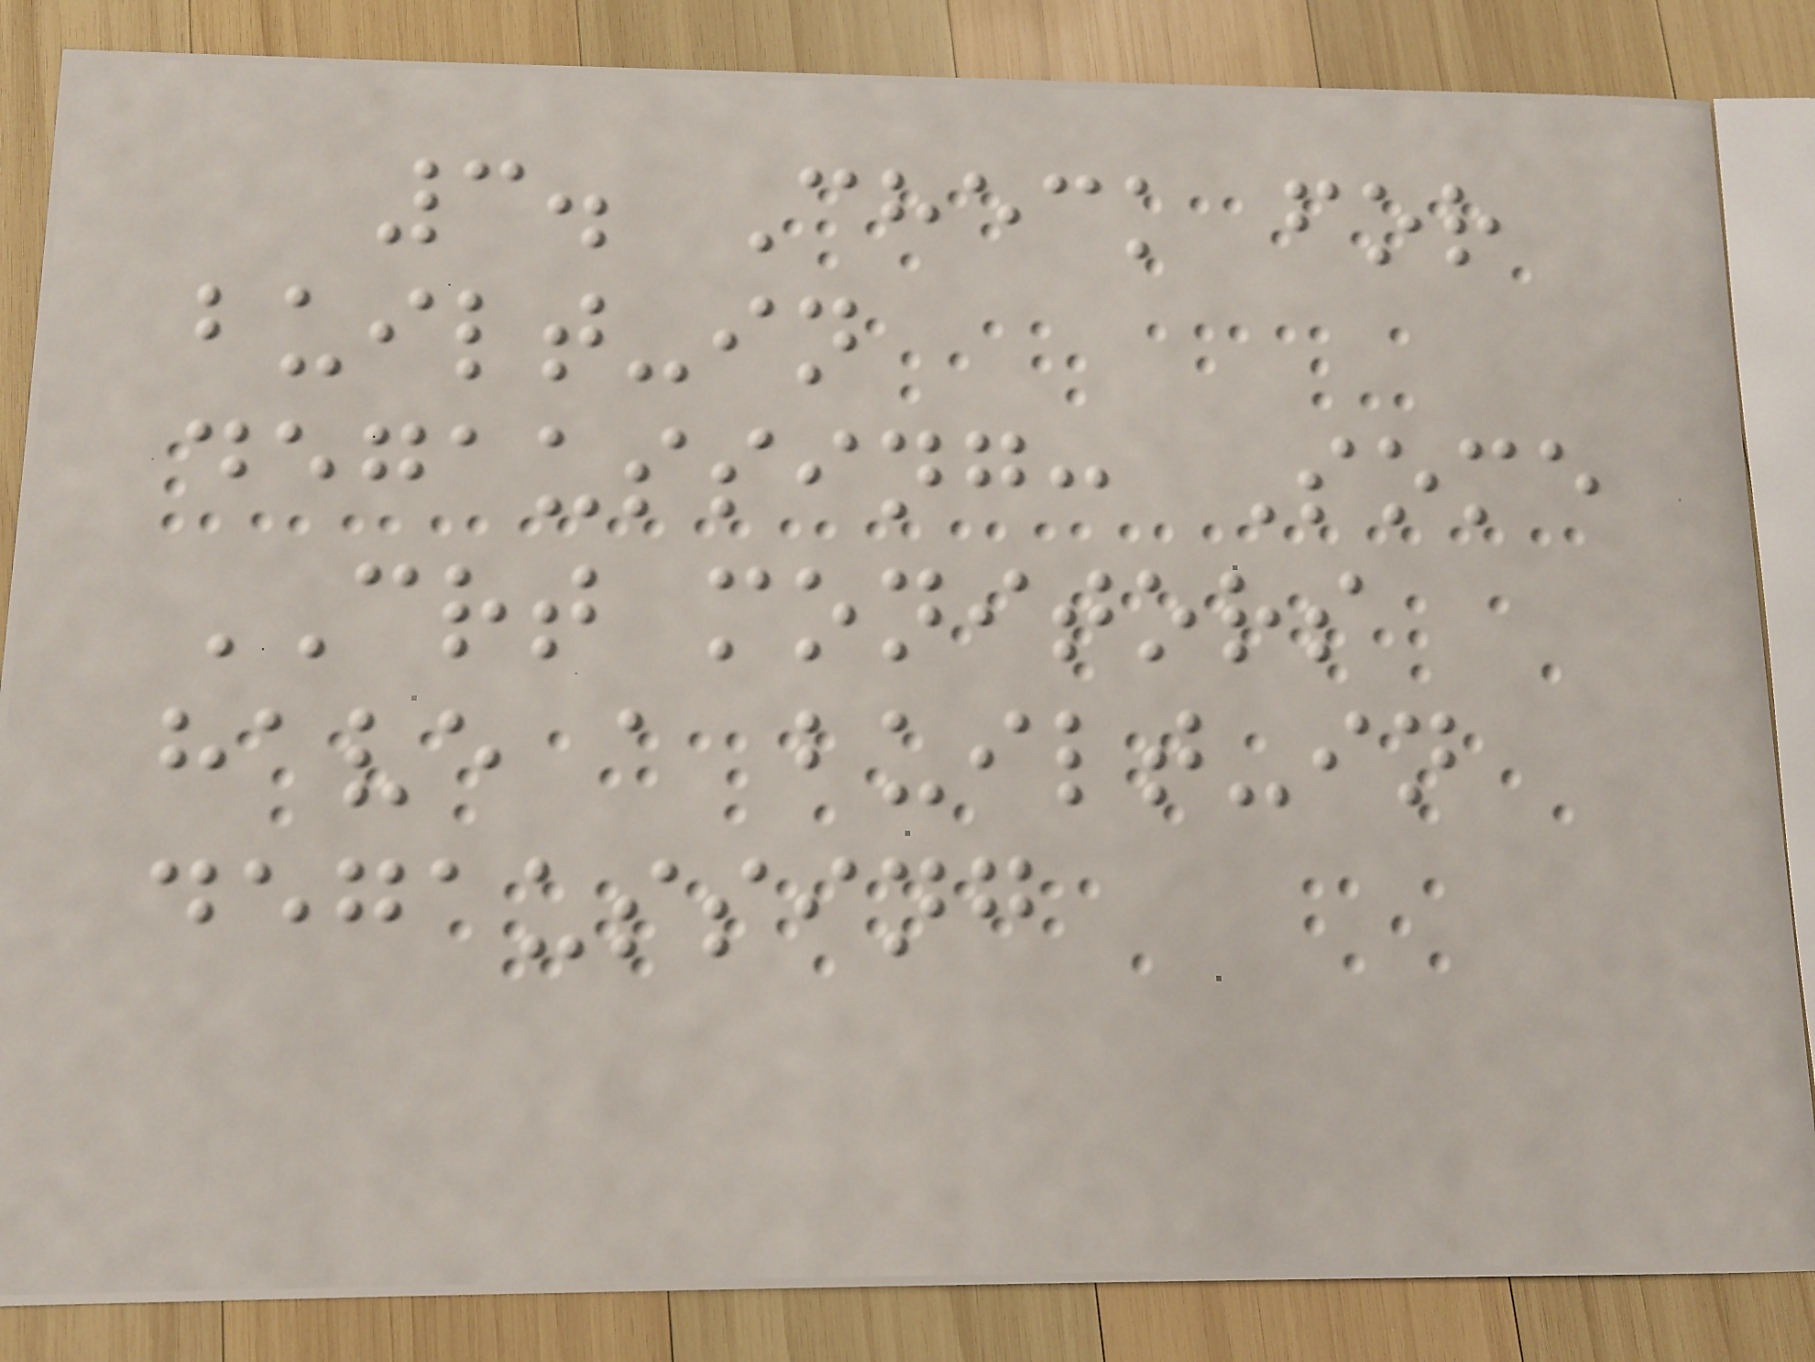3. Check for
built-in
degaussing: Some
CRT monitors
have a built-in
degaussing
